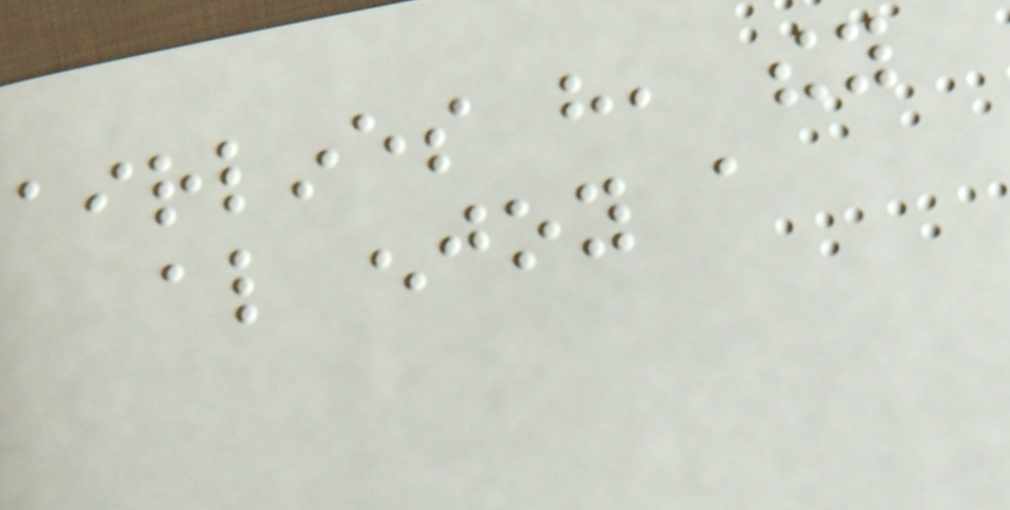airlines have, they
also enjoy a
